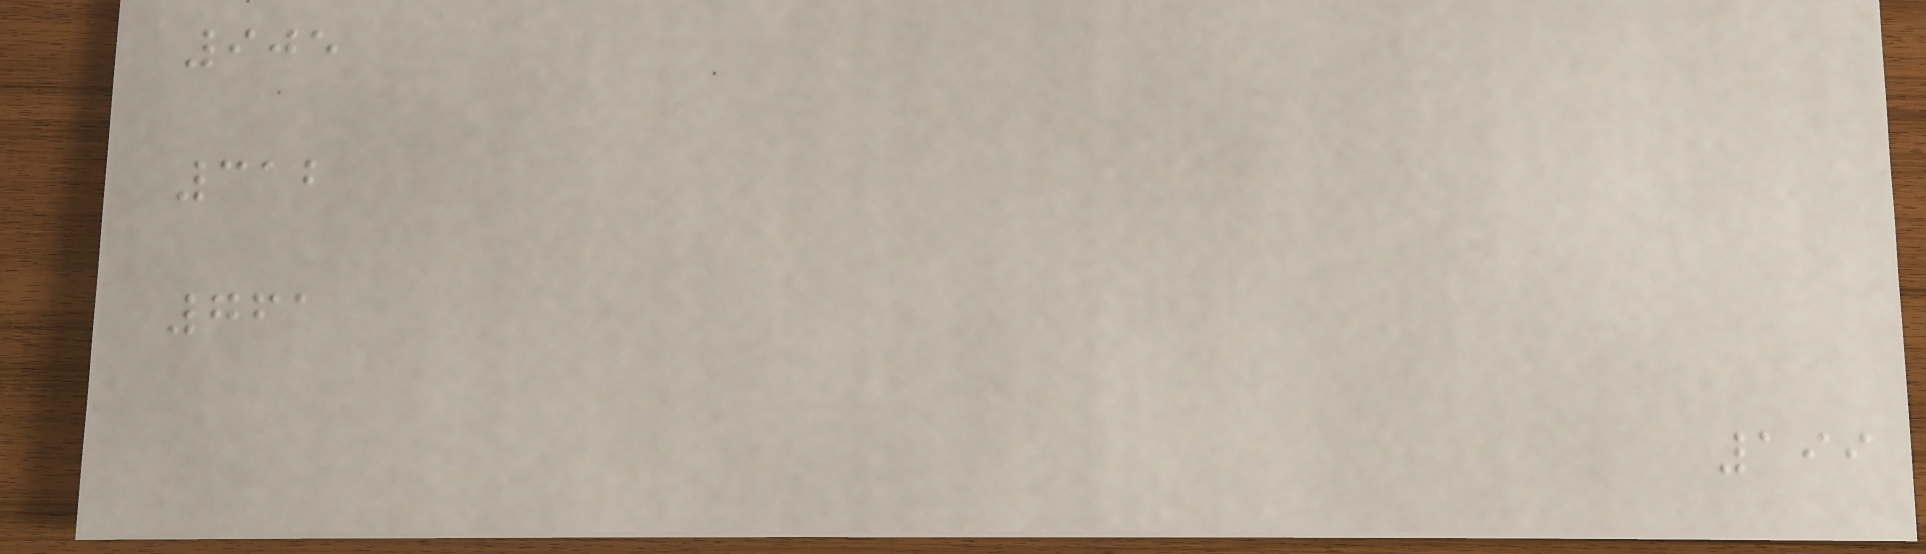905
312
761
199
